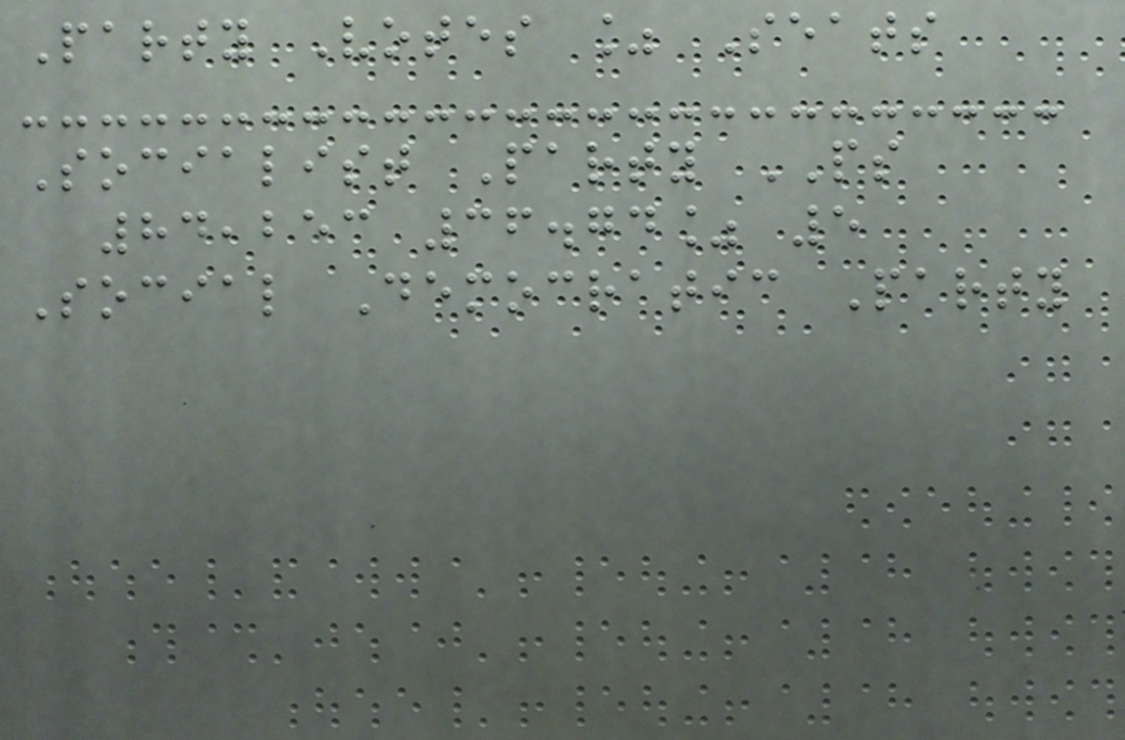Party Votes % Seats
Socialist Party PS
84,253 36.74% 5
Social Democratic Party
